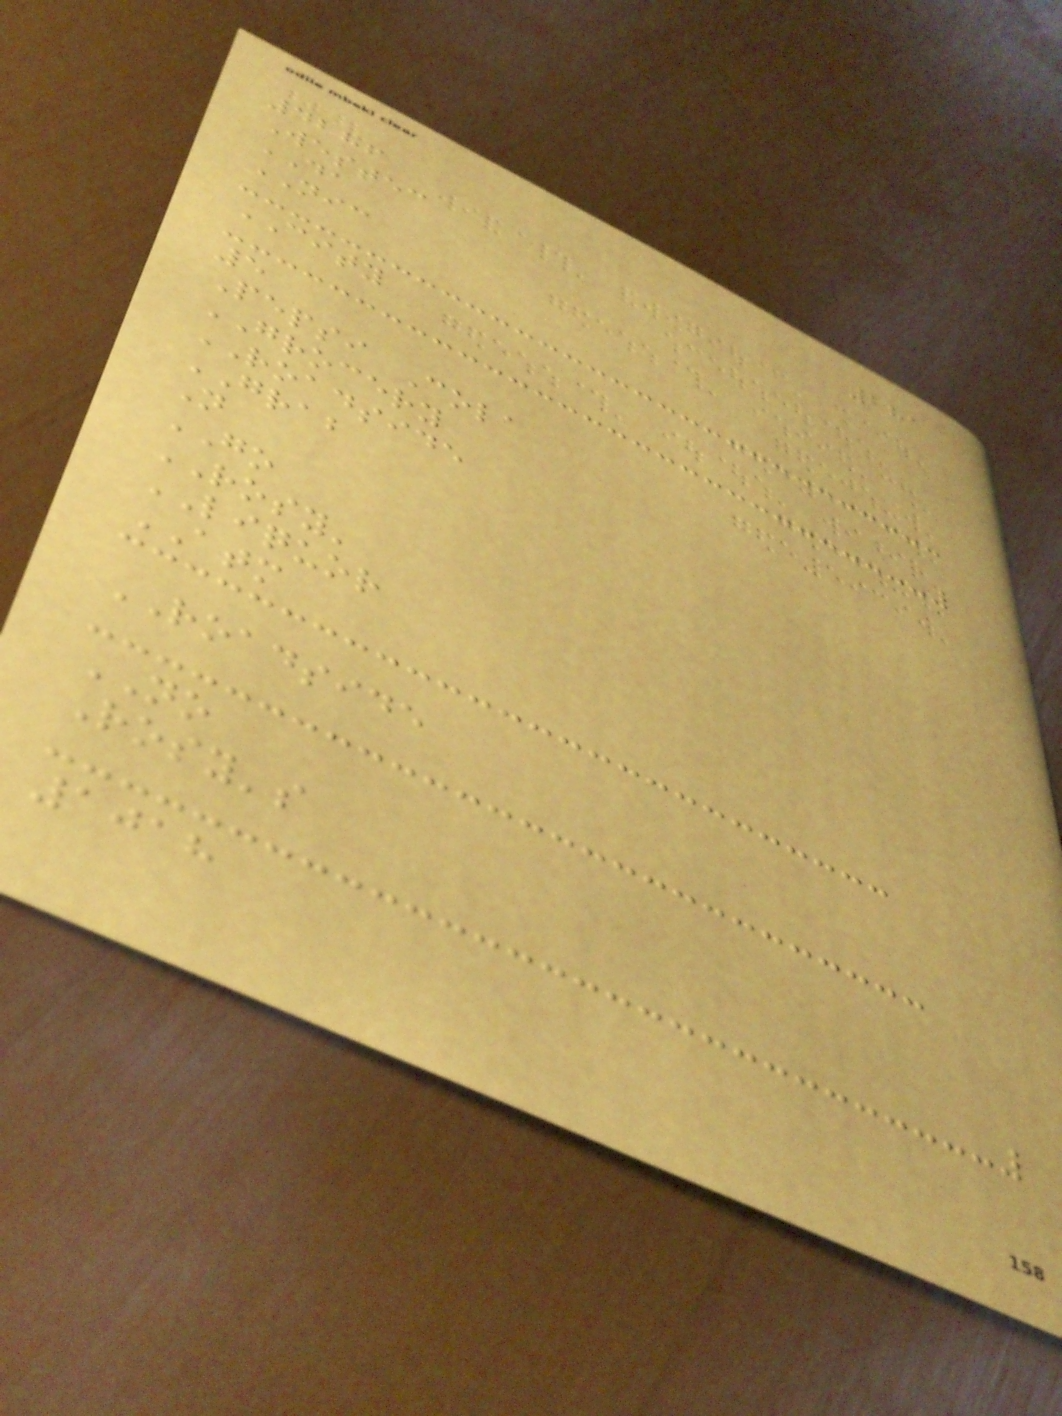281
4286
Westec
DA
NIC
CITY
5
Pepsi Cola
GROCERY
ROADSIDE
GRAB
N
GO
ROSY'
LIQUOR
ATM
ROADSIDE
NO
Rosy's
1018
